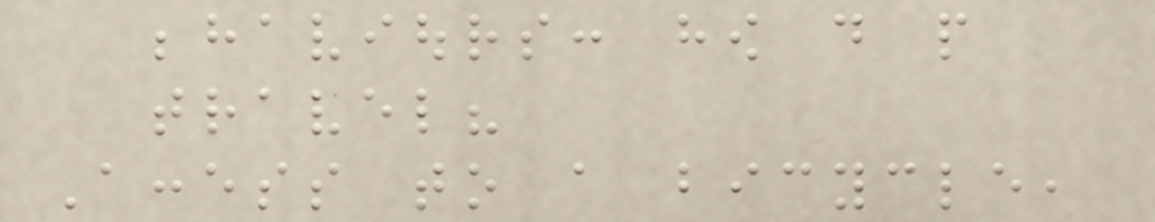behaviours: how do people
travel?
Access to a bicycle,
